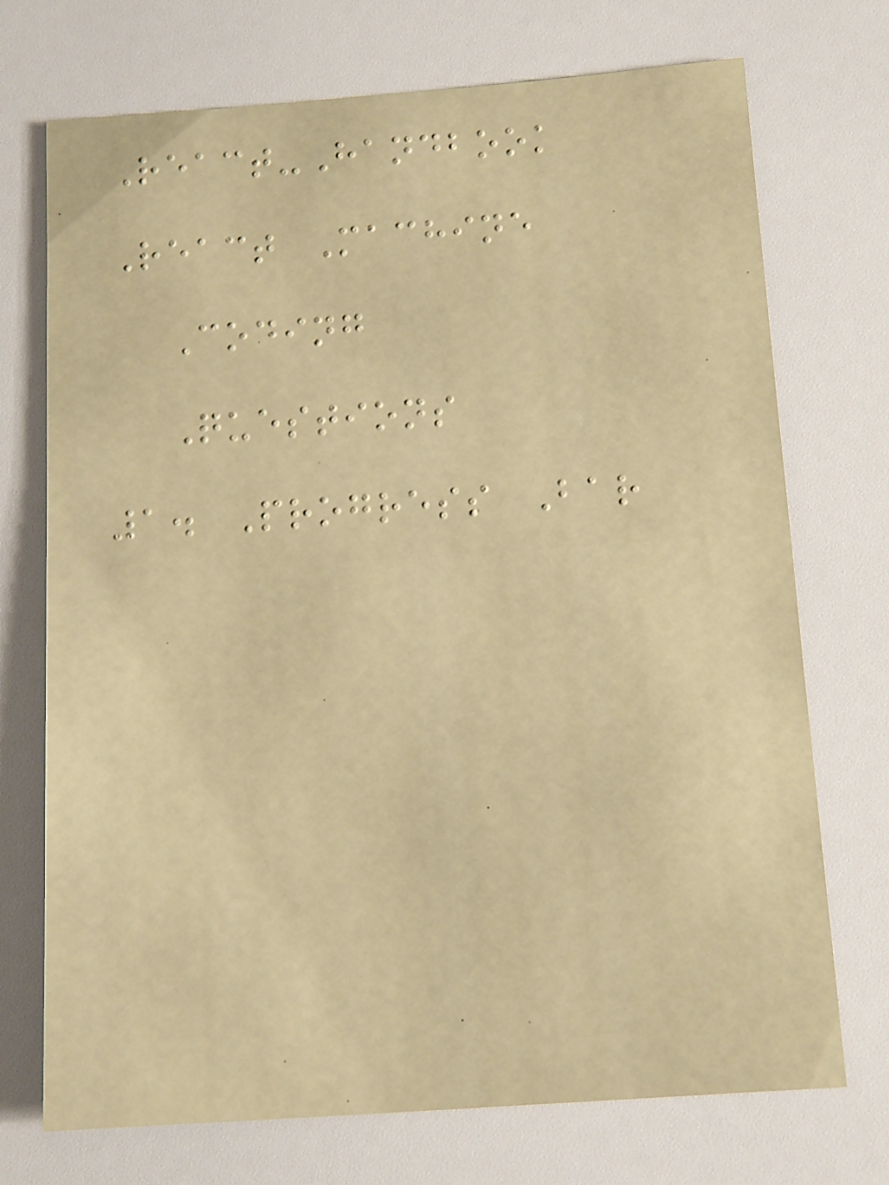React-Handbook
React Machine
Coding
Questions
1. Progress Bar
